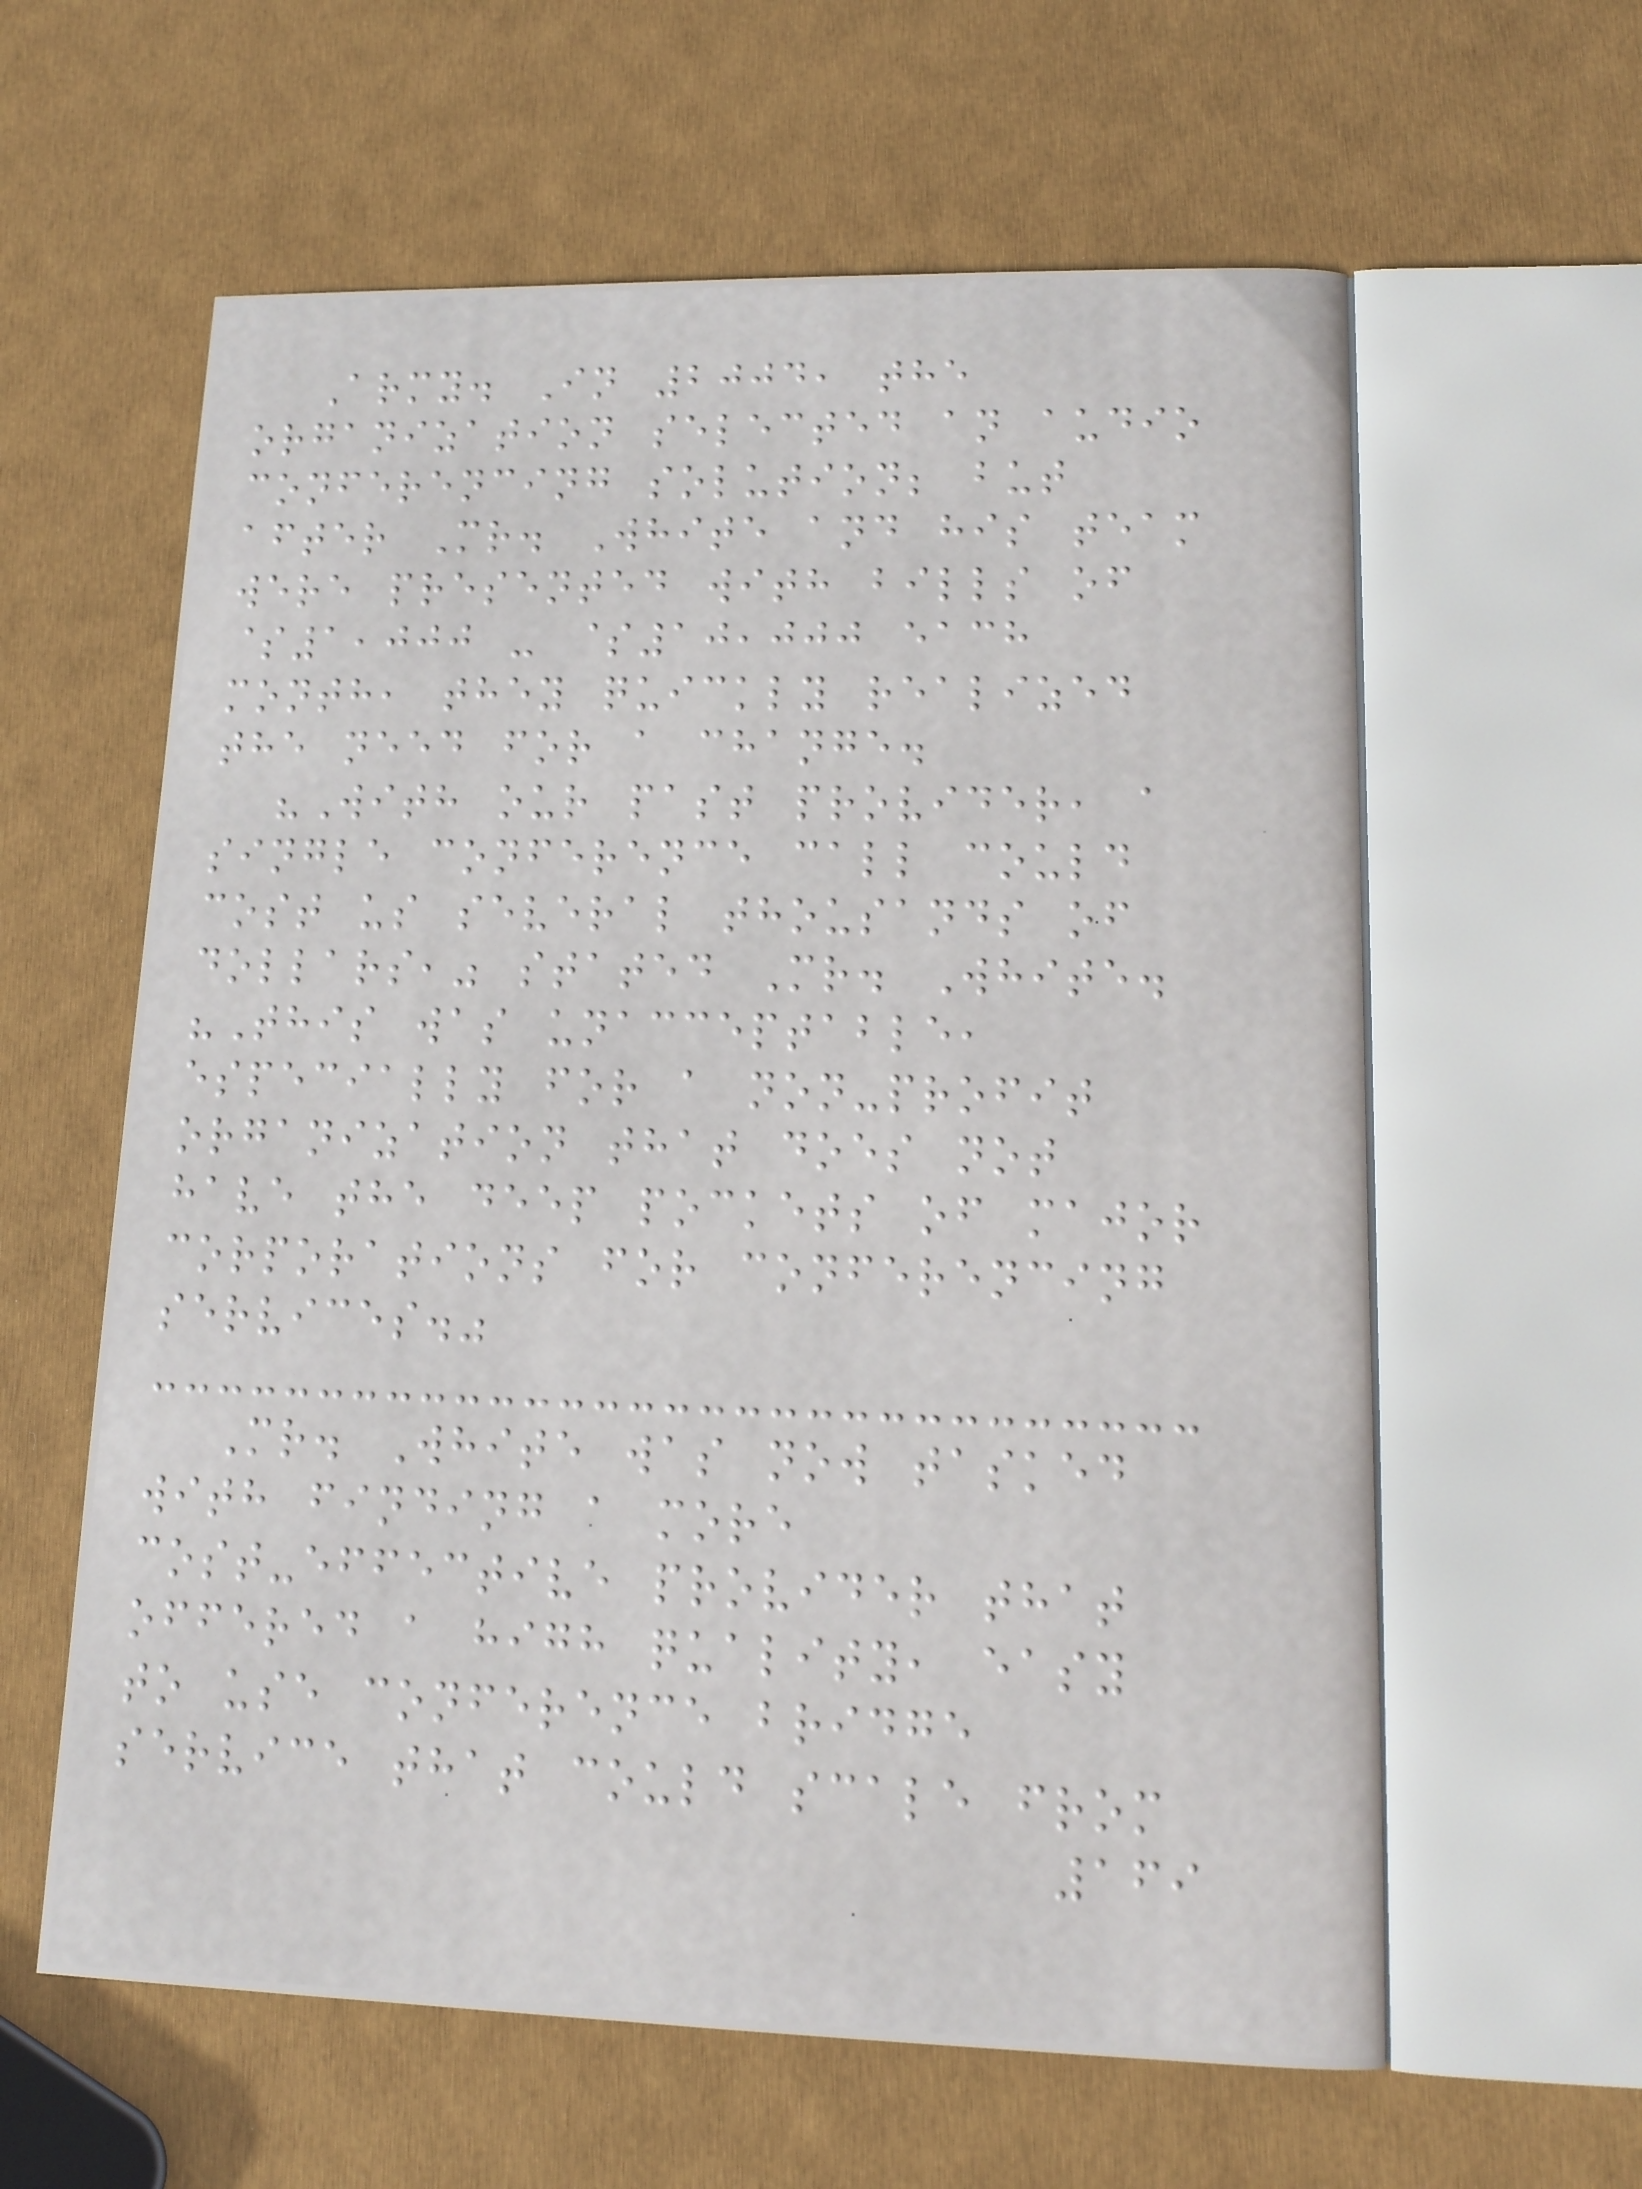Army. In 2004, the
organization selected an audio
conferencing solution; but
after Mr. White and his team
were presented with bills of
$1,000 - $10,000 each
month, they quickly realized
the need for a change.
"With our past provider, a
single conference call could
cost us several thousands of
dollars," stated Mr. White.
"This was unacceptable,
especially for a non-profit
organization that does not
have the deep pockets of major
corporations for conferencing
services."
Mr. White was now tasked
with finding a more
cost-effective provider that
offered a high quality, easy
to use conference bridge
service that could scale from
169
